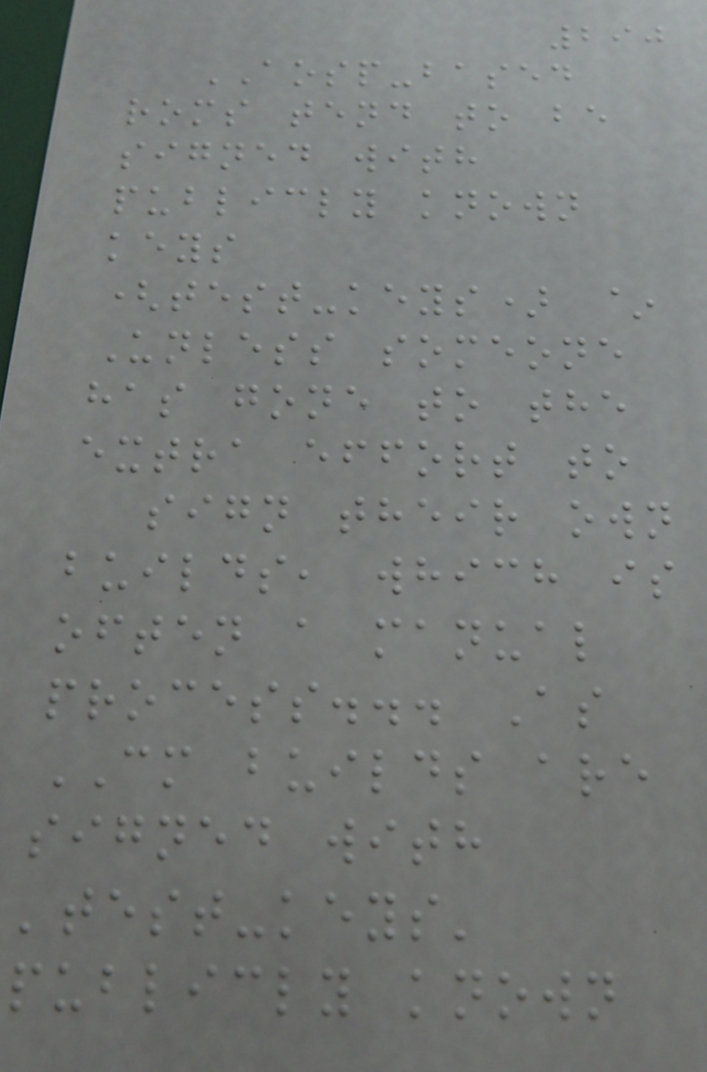290
AOSP-based
roms tend to be
signed with
publicly known
keys
(test-keys) ~
Unless someone
has gone to the
extra effort to
sign their own
builds, which is
often a manual
process... As
CM builds are
signed with
'test-keys'
publicly known
